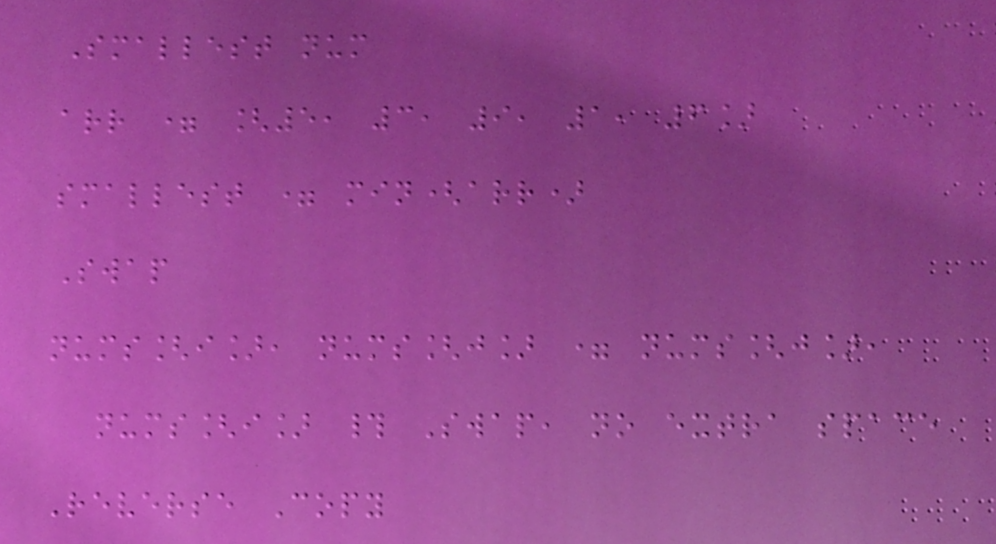Smallest num
arr = [5, 3, 9, 1, 6]
smallest = min(arr)
Swap
nums[i], nums[j] = nums[j],
nums[i] # Swap, no extra space
Reverse Copy
